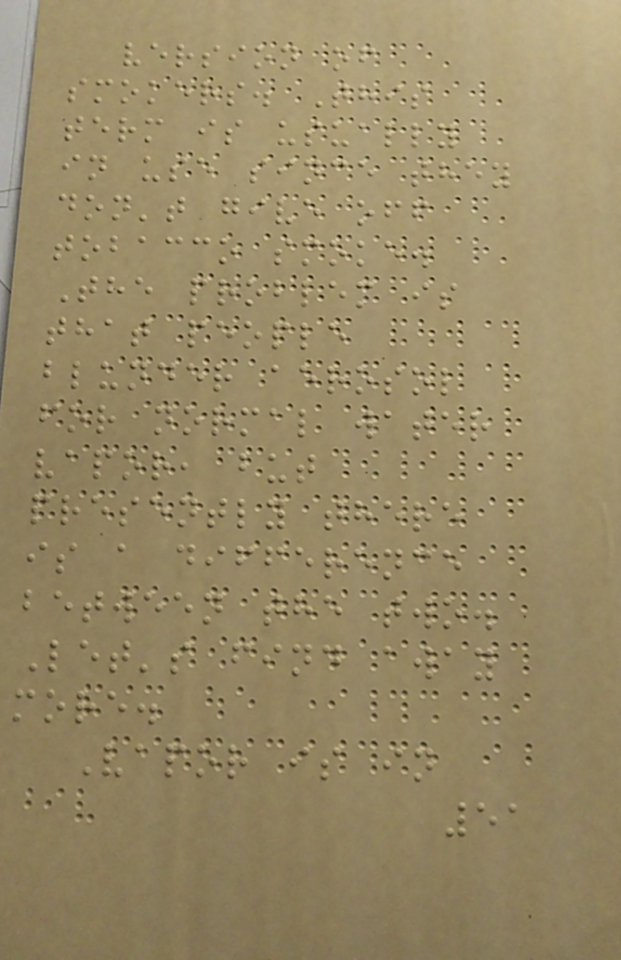version of
smokers. This
term is usually
in use since they
don't give off
tobacco smoke.
The problem is
that people
blunder aerosol
for normal water
vapor, but
presently there
is a difference
between the two.
Let's find away
more.
Vapor is in
51
